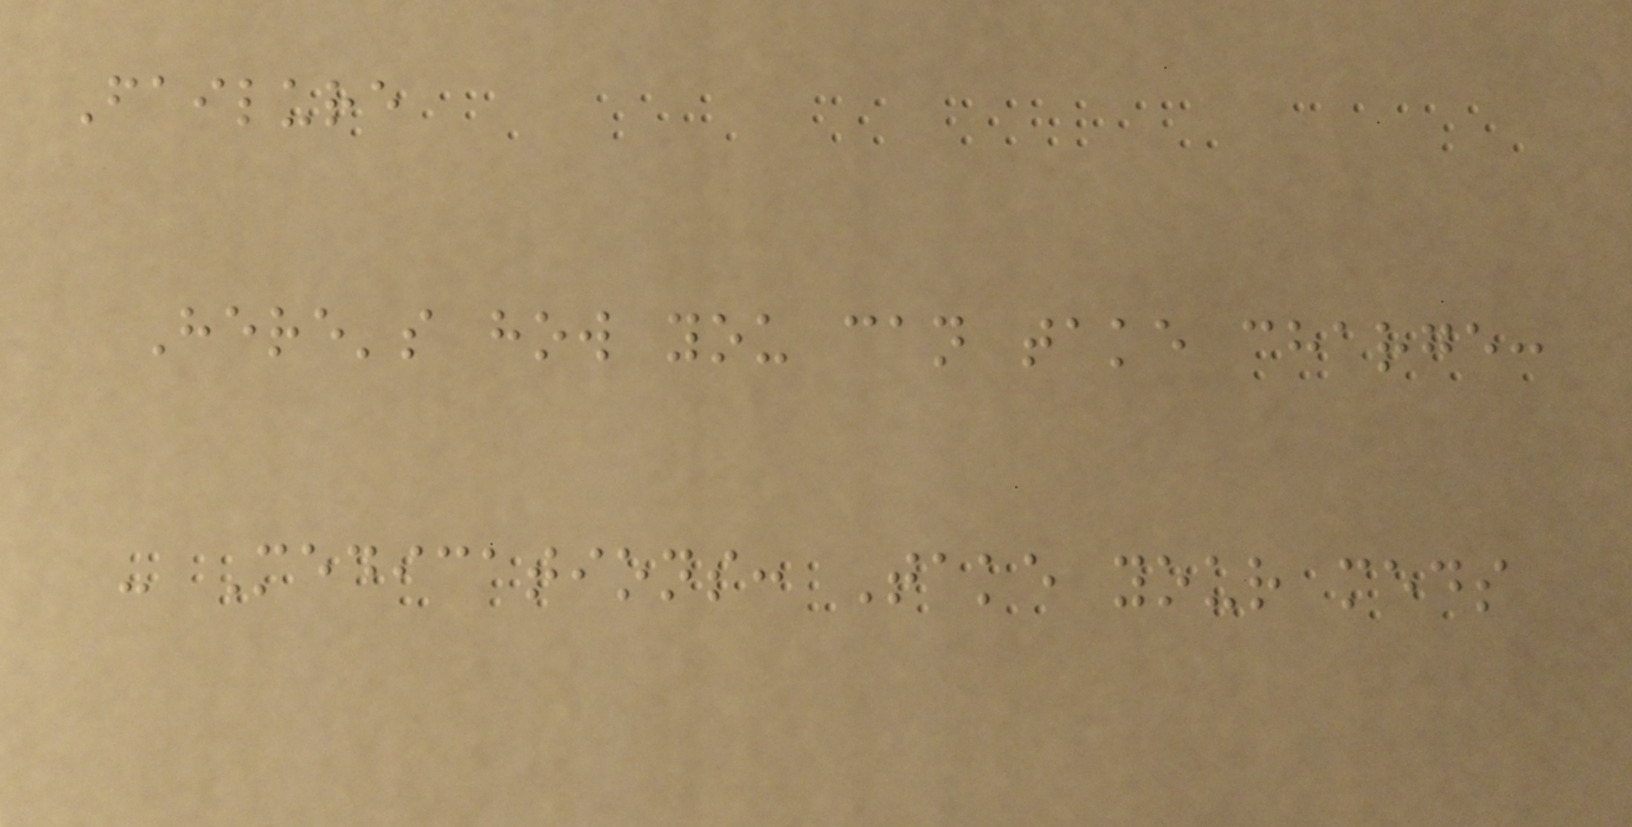Failure
Here's how you can take charge:
- Medications: Take your meds
